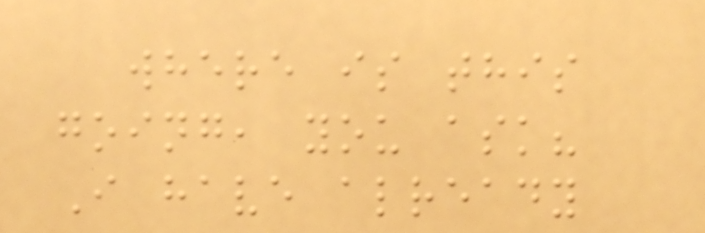where is this
going, you ask?
I have already
